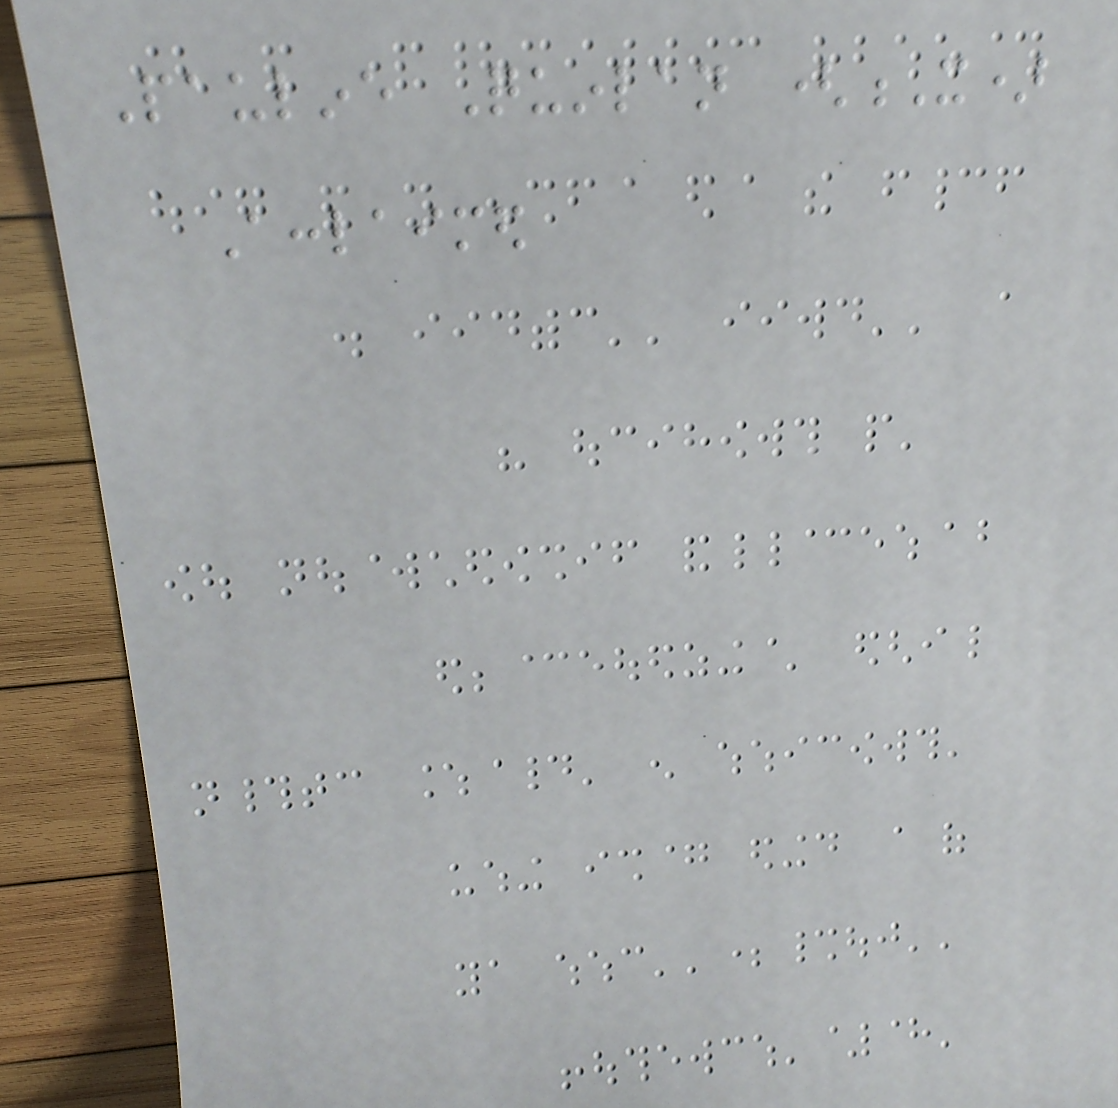Pauline Quinlan (X)
Acclaimed
